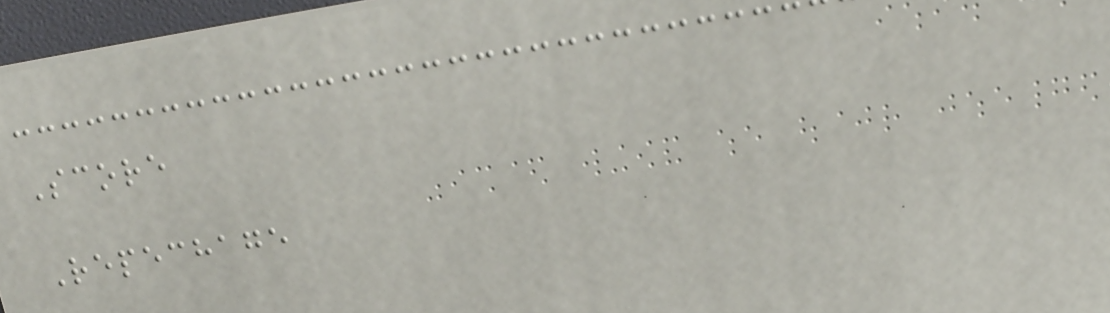Score
Repechage
